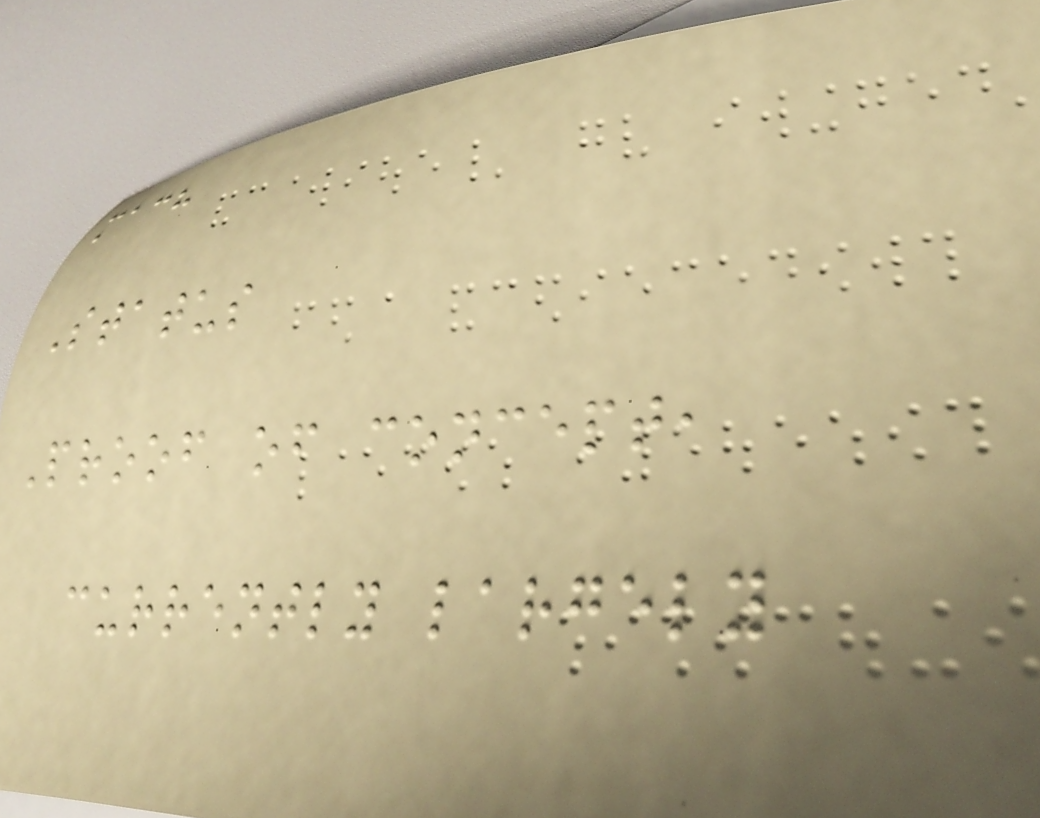mach
Status
Proof of concept,
currently largely
